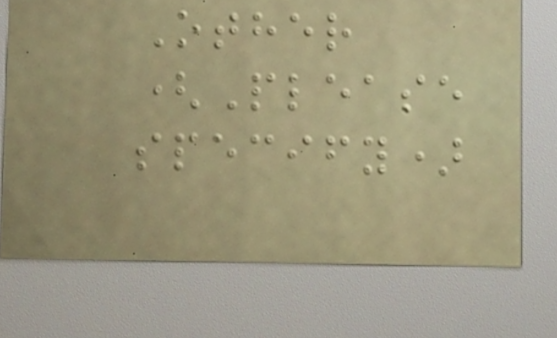Other
(Please
specify)
